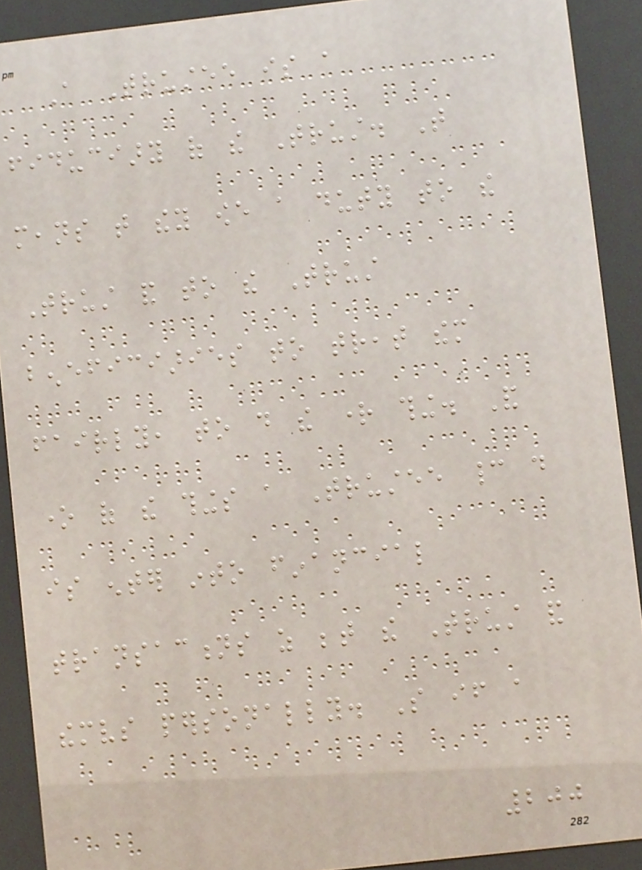A Trustee is a
fiduciary of the Trust. That
means that they owe a duty to the
Trust and to the Trust
beneficiaries to treat them
fairly, to do the right thing. And
one of the things a Trustee cannot do
is enter into financial
transactions as between the Trust and
themselves personally. So if a
200
